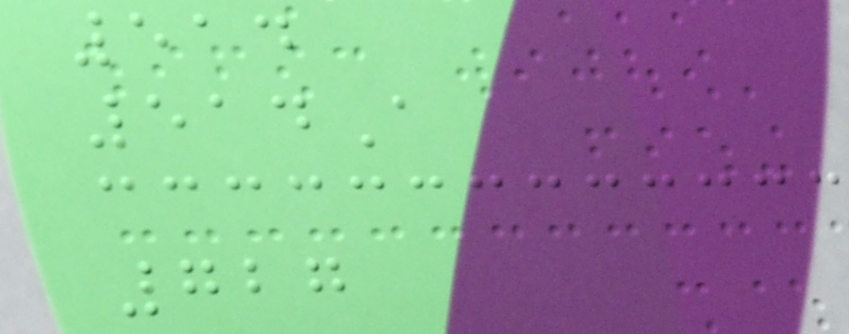514
514A
727
